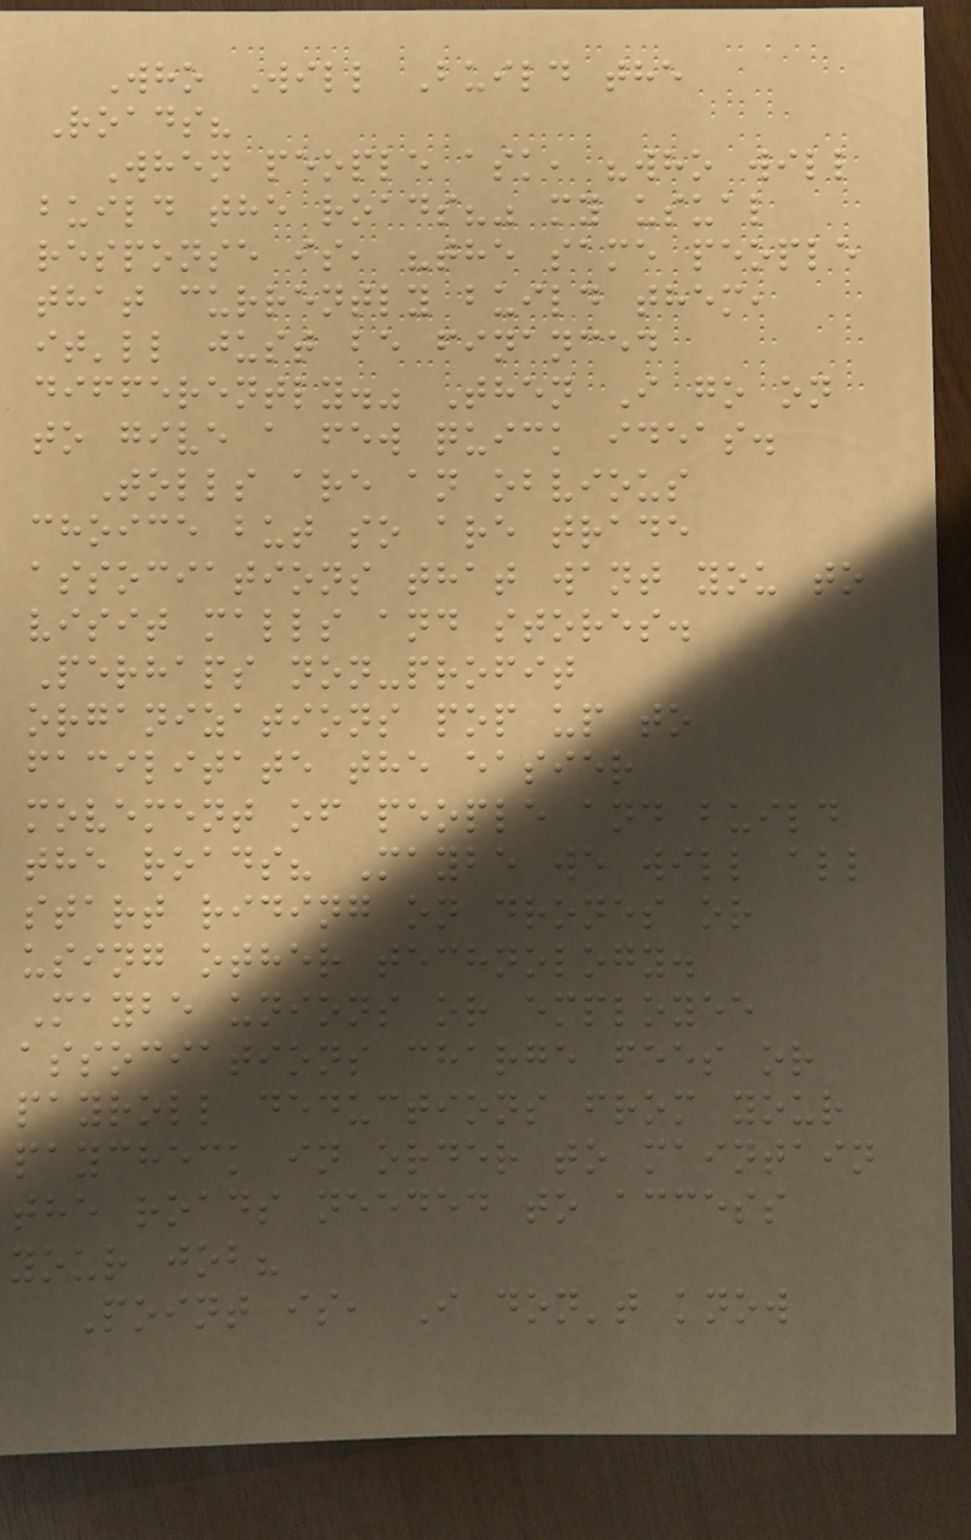Who Will Build the
Roads?
When people ask, "who will
build the roads?" my usual
response is, "the same people
that currently build them,
it'll just be financed
differently." Then I go on
to give a few quick ideas.
Tolls are an obvious
choice but so are trade
associations that want you to
visit malls and stores.
Perhaps non-profit
organizations pop up to
facilitate the easier
movement of people and build
the roads? Maybe we will all
start riding on drones or
using other technology.
Maybe unions or employee
associations charge fees or
payroll deductions from your
paycheck in order to maintain
the roads needed to access
your job?
Point is, I don't know
